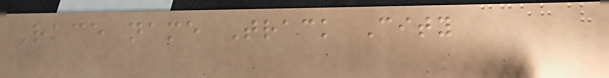Race name Track City
